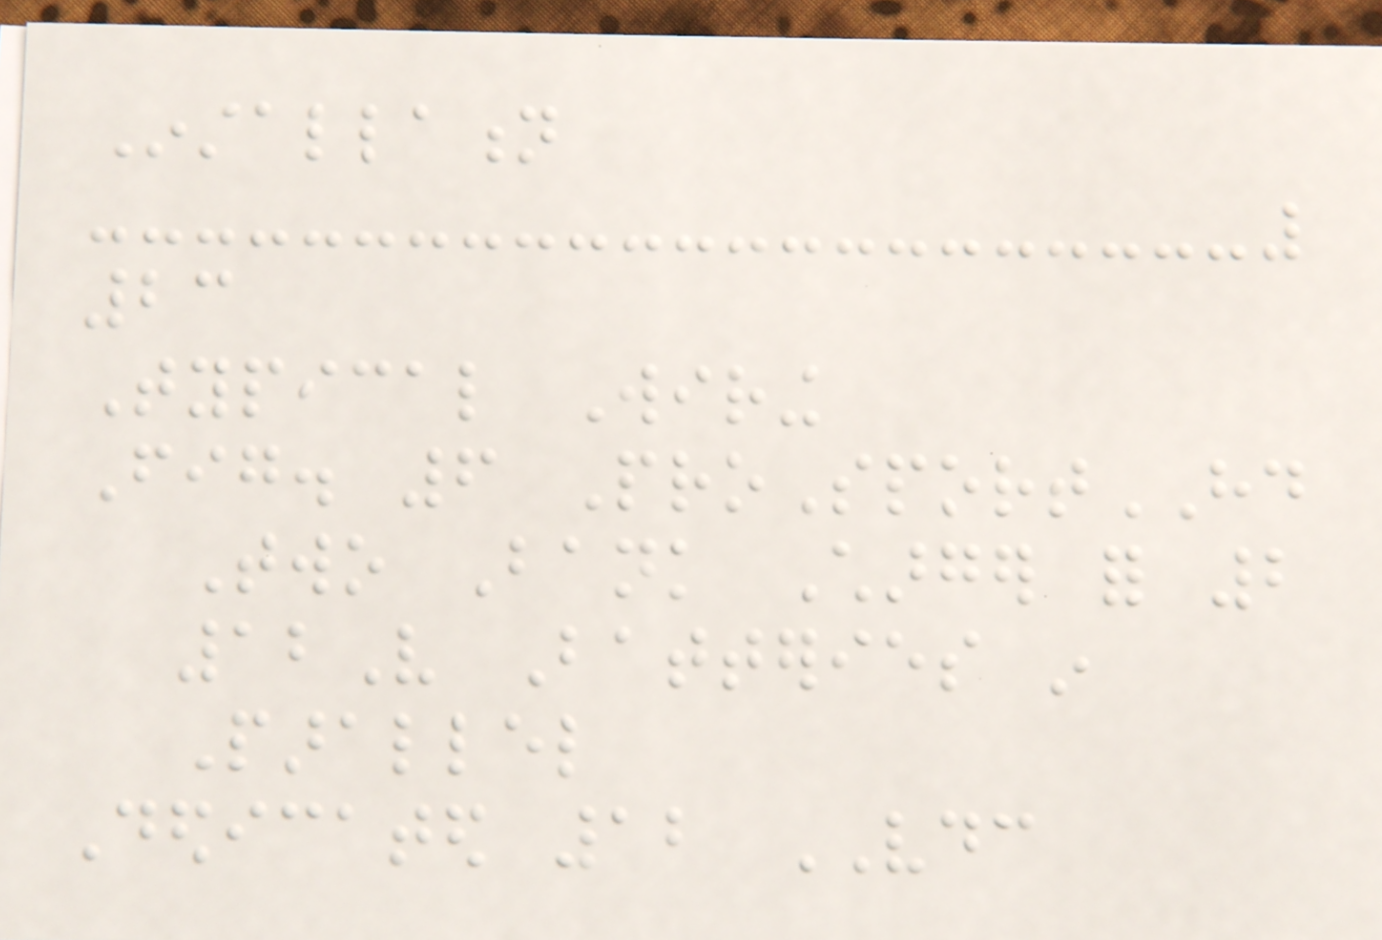Installation
23
Typical Wiring
Fig. 6 ProSportHD
Two Bank Charger for 2
12V Batteries in
Parallel
Dedicated 12 VDC
